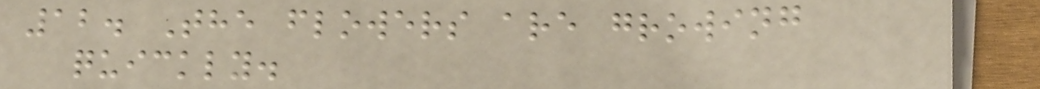12. The flowers are growing
quickly.
